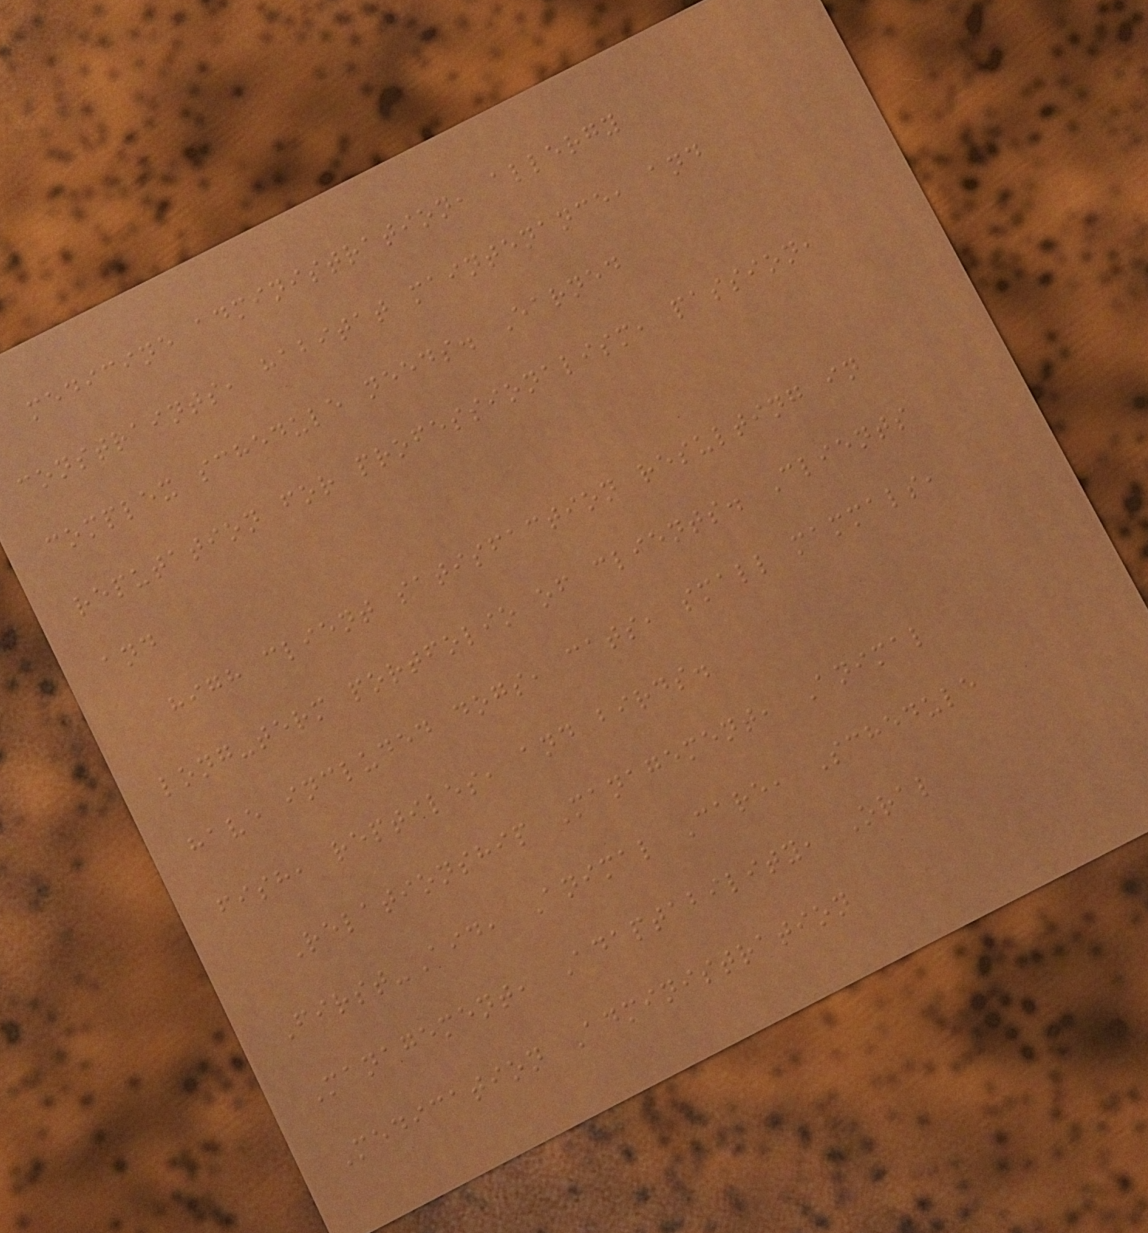medicine administration, allergy
constraints, habitat maintenance, and
complex schedule needs. Earned
reputation for professionalism, passion,
and
high client satisfaction resulting in
long-term portfolio of clients. Clients
have included dogs, cats, small mammals,
fish, reptiles, and birds.
Relationship Management, Animal
First-Aid, Animal Care, Schedule
Management, Adaptability, Oral
Medication Administration
